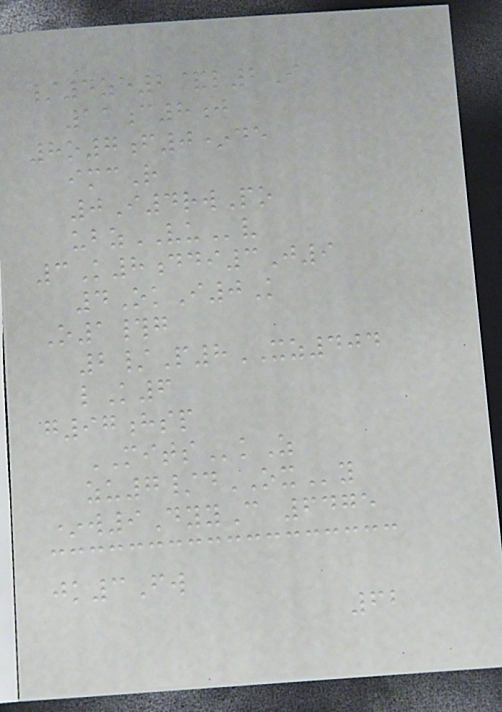/4ze2&l2I
11c8j
8o7f0*de
imcR
0I4rwPo
ubzVUv
3K8ddi3J9
4OkI0K
O1#g
2/P8XZ404
lK6
g97hsp
MITSkZ
zu7/dOXy
*w9DyyC 6475
jk3Fw
62
